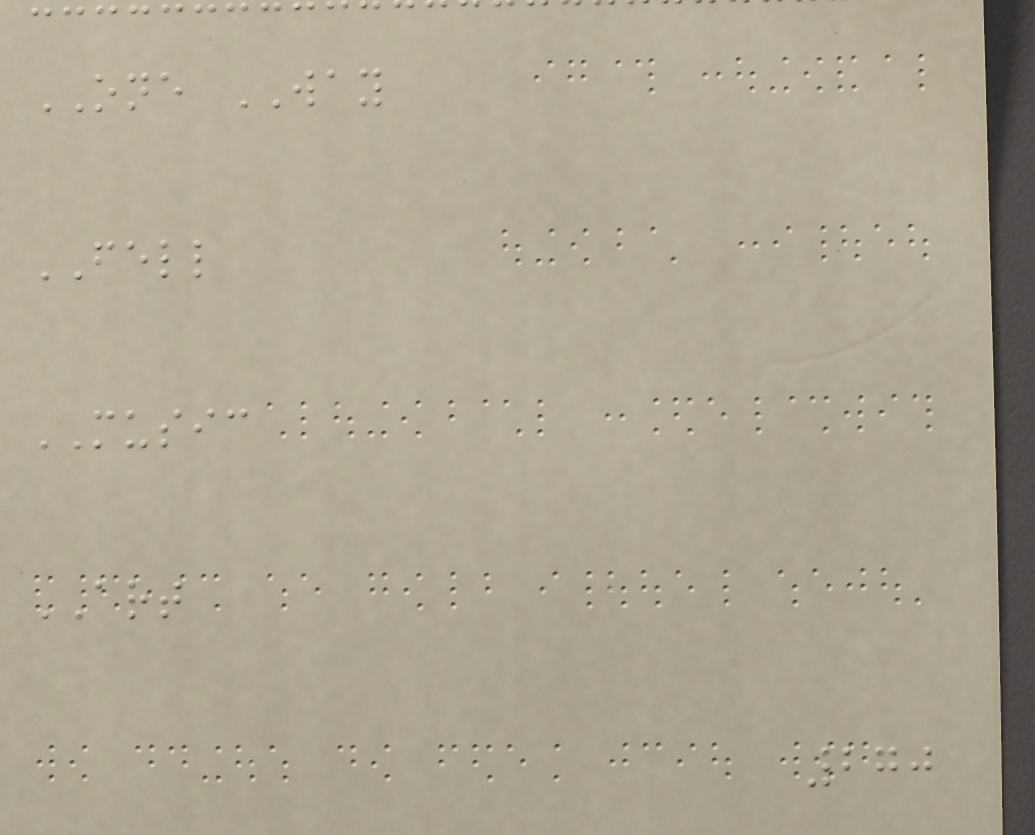ONE WAY
FELL
MUSIC
ART
270
